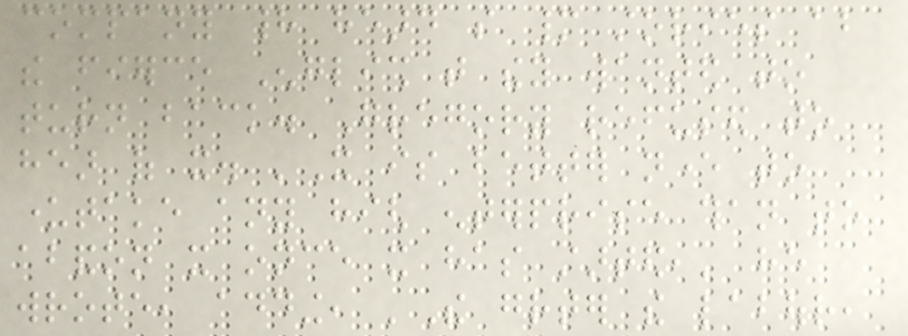company had heard so many stories about
the fierce English that they wanted to
turn back. Gregory refused to
hear of it. 'It is better never to
undertake any high enterprise than to
abandon it once it has started,' he
wrote, adding, 'The greater the labour,
